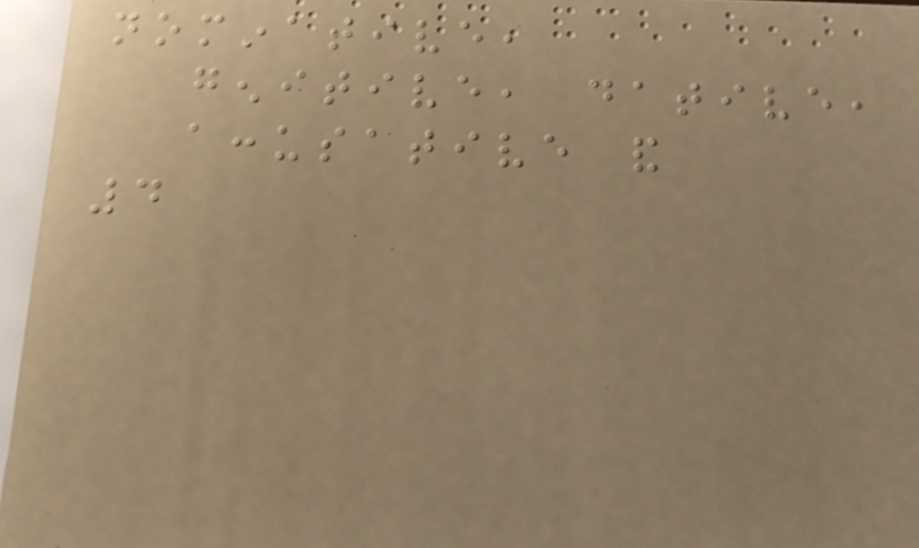nominative,
genitive, dative,
accusative and
4
